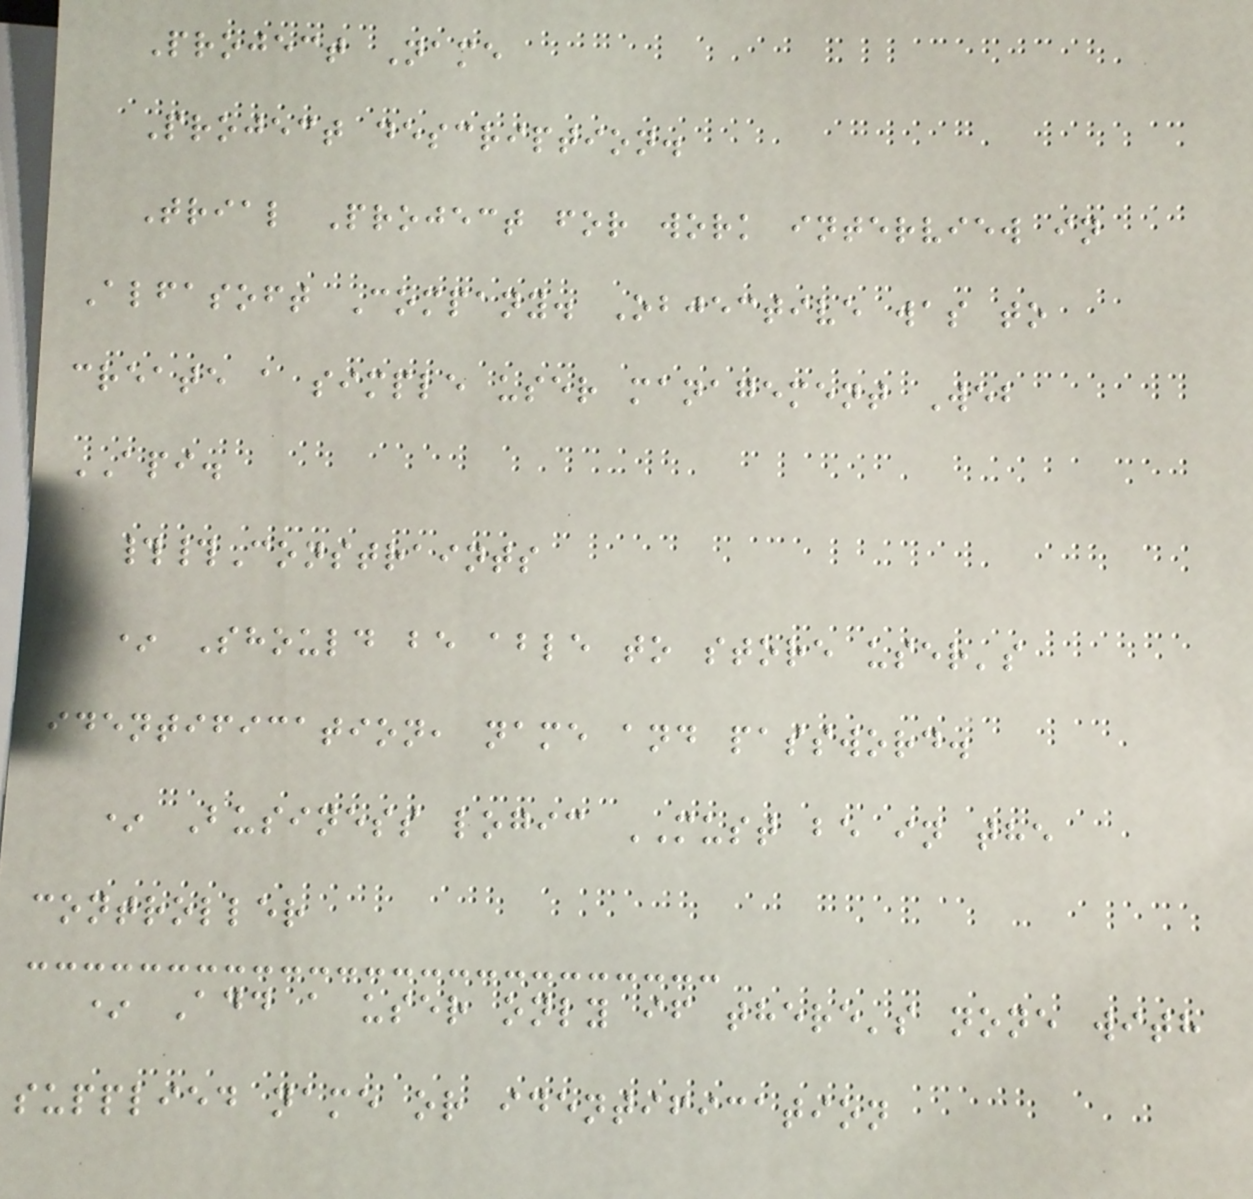Project Name
Project description.
Trial Project for work interview in
Alfasoft Company. Objective was to
create a simple user management Web
API.
##Constraints
* Should be able to store user's
identification, name and password.
* Business logic MUST be in the
controller
* Add a user only if there's none with
supplied name or identification
